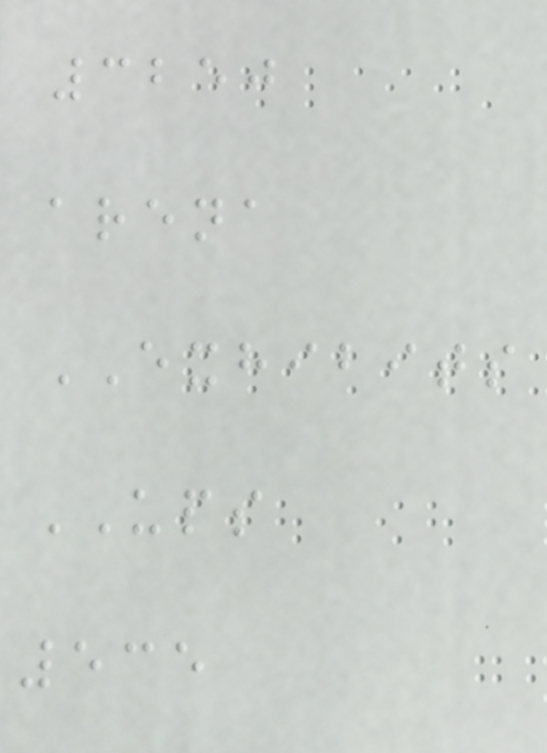3250
arena
EXHIBITS
UPS
535
